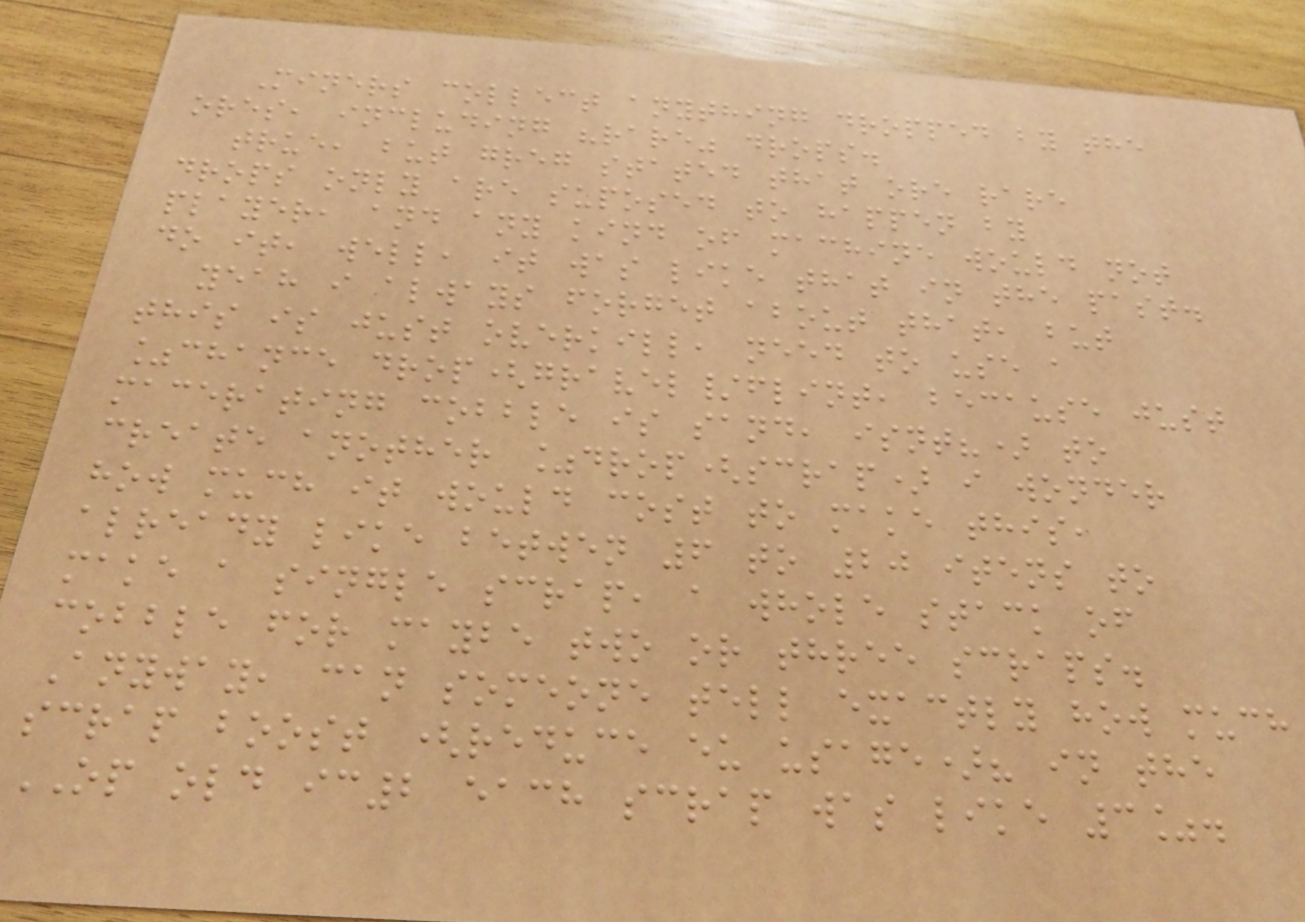Miners collect anything dropped by the
ores, including "rare" drops.
true, but greg stated that ore rare
drops only are suposed to happen by
player, and any kind of machine would not
do it, well, it was like that in the past.
yeah i always forget about that, but
this is just overkill, need to use a
%chance drop(gravel/flint, because just
macerating cobble is sand, isnt?) to
create another %drop(scrap) i wonder
how much it would cost to make this,
already like betwen 6 to 20 itens to
make a single scrap, a whole stack of
cobble for maybe two or three scraps.
Anyway, can someone tell exactly how much
scrap boost (reduce eu usage)? in the
OP old ic2 each scrap was like 3%.
